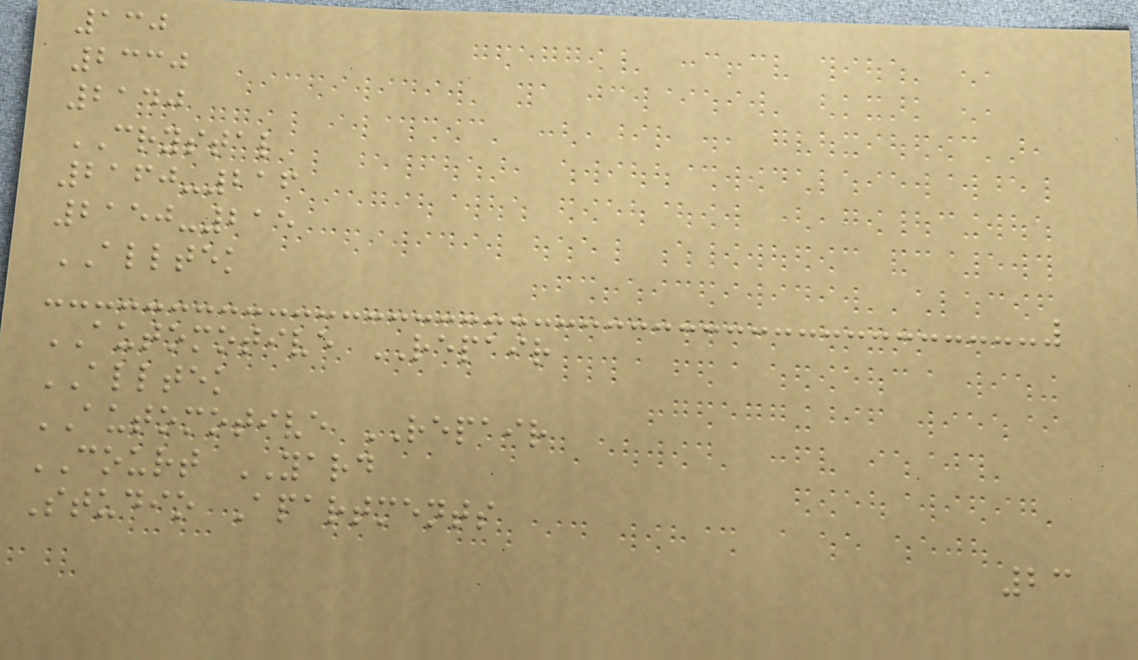130
2330
2140
CRYSTAL
2160-216
2150-215
ALLTEK
AUTOMOTIVE REPAIR
ALLTEK
AUTOMOTIVE REPAIR
COURT YARD
Studio Apartments
23
